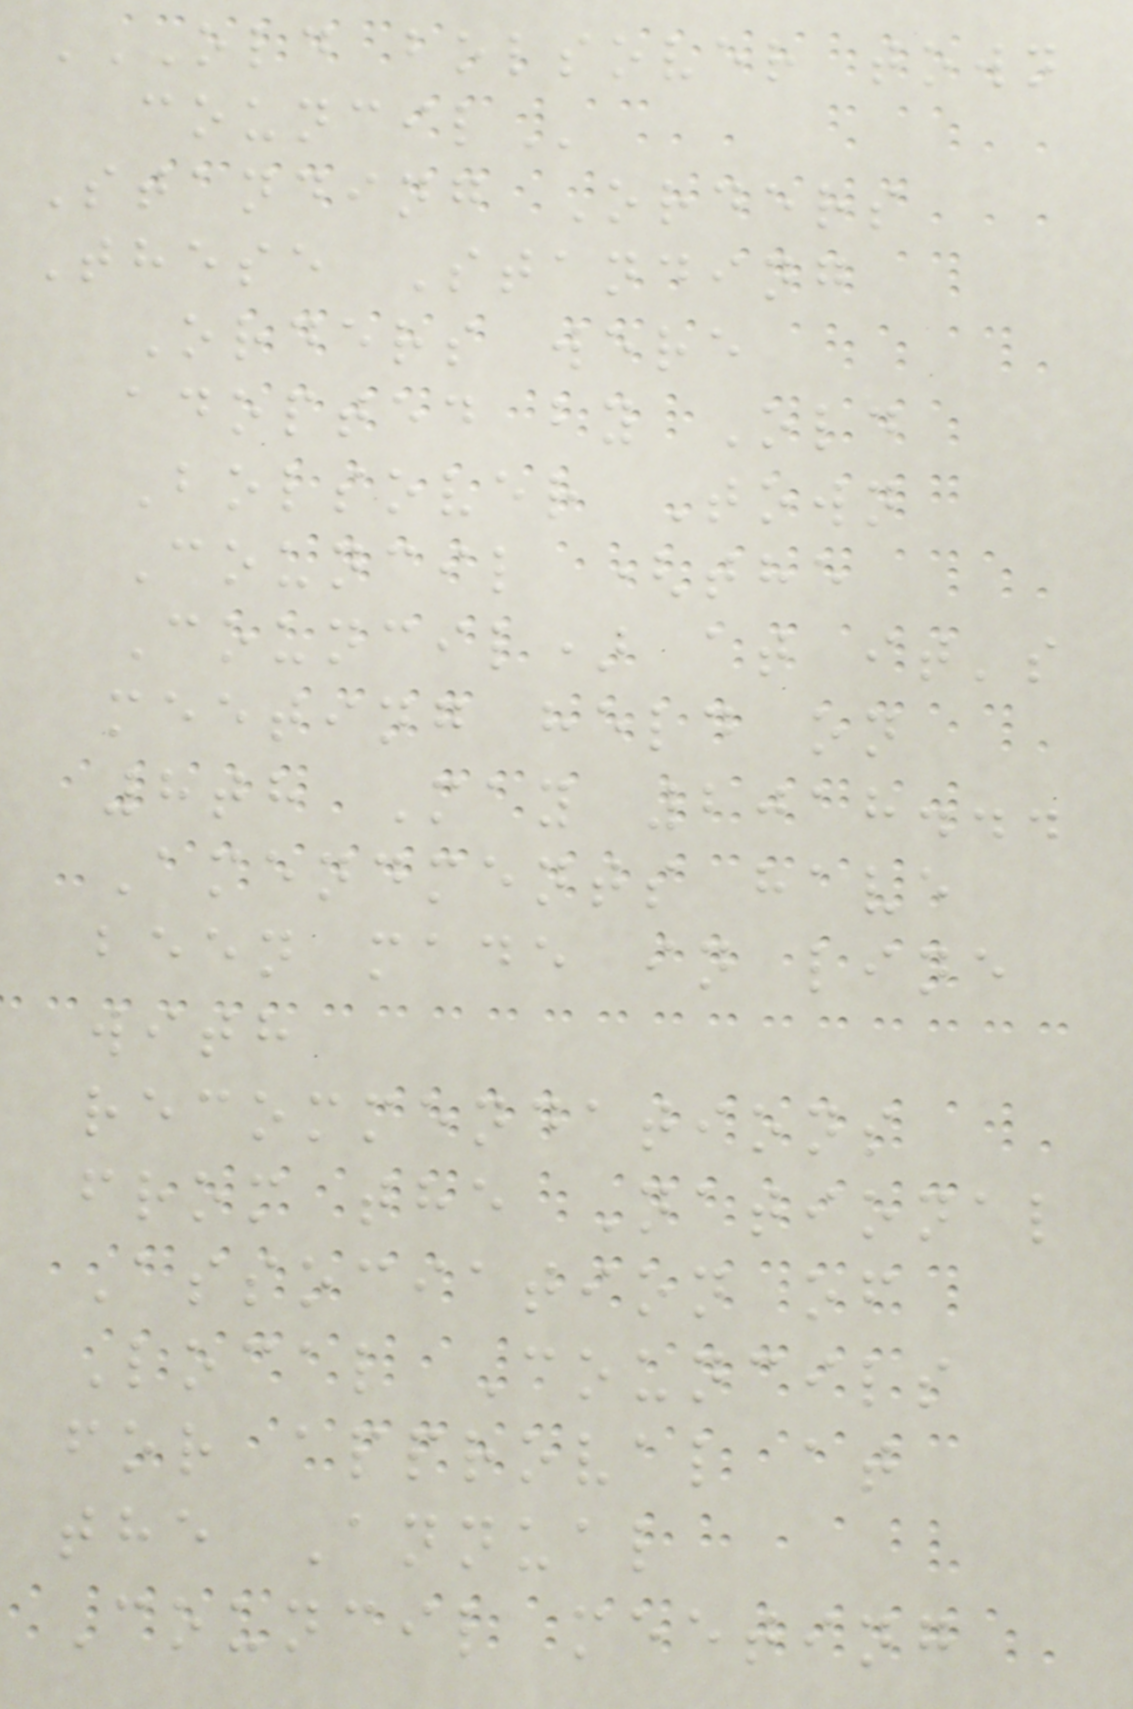OLD BOLSOVER TOWN
COUNCIL
Standing Orders
These Standing
Orders were
adopted by Old
Bolsover Town
Council (the
Council) at it's
meeting held on
8th May 2018...
Amendments have
been made in line
with
recommendations
from the National
Association of
Local Councils
for approval at
the Annual
Council meeting
